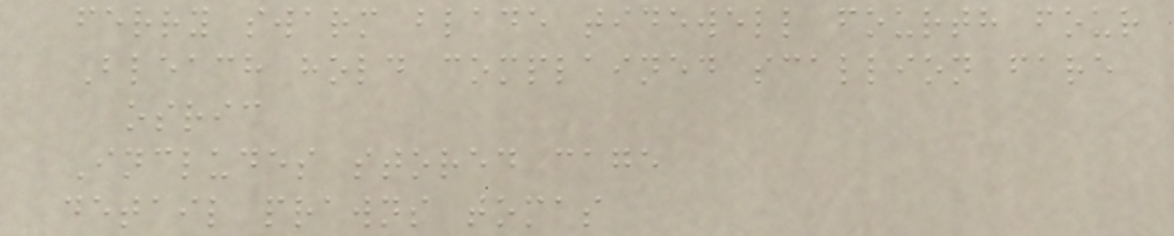ferry swarm blade tidewell fourth four
Bleach hold complained scallion fare
osric
Includes stored cage
detail prawns tomas
